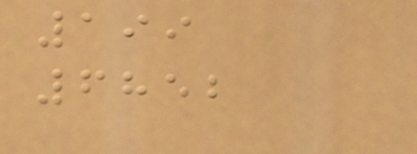199
6852
